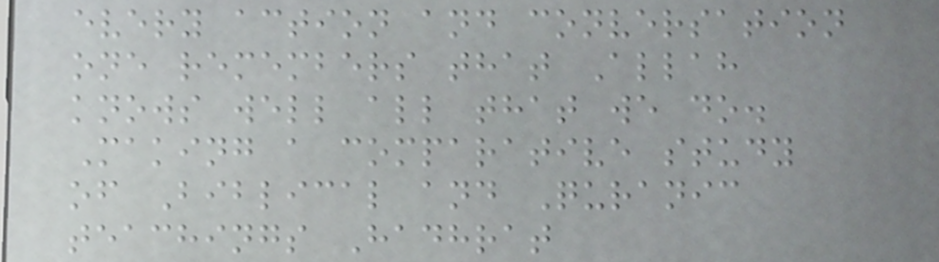every action and conversation
one remembers that Allah
knows well all that we do.
Making a comparative study
of Biblical and Quranic
teachings Hadhrat
